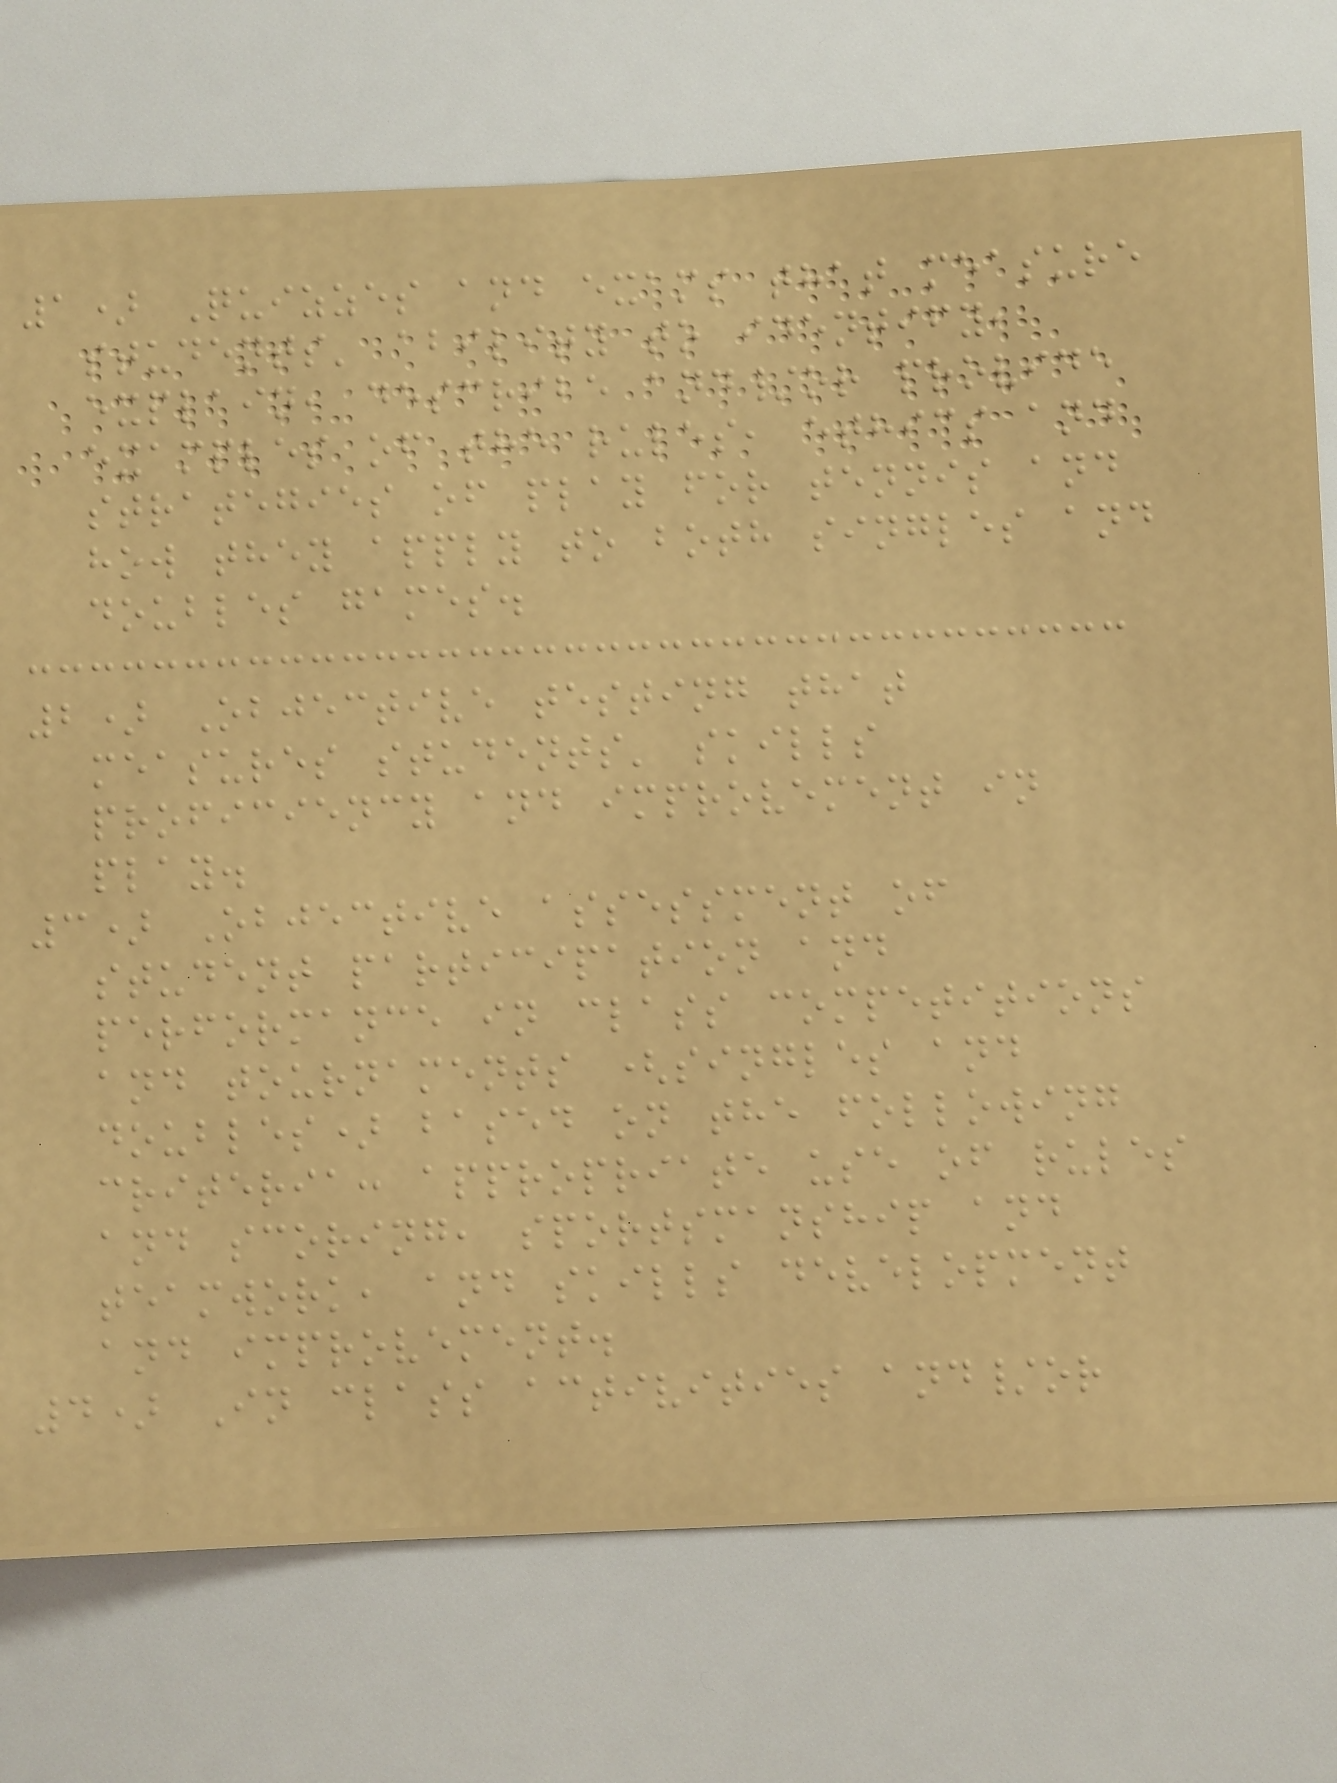1) Quizzes and exams that measure
students' ability to identify,
explain, describe and/or provide
examples of the rules, ethics and
strategies of play for tennis and
how they apply to both singles and
doubles games.
2) Objective testing that
measures students' skills
proficiency and improvement in
play.
3) Objective assessment of
student participation and
performance in class competitions
and tournaments (singles and
doubles) based on the following
criteria: appropriate use of rules
and scoring, sportsmanship and
teamwork, and skills development
and improvement.
4) In class activities and/or
